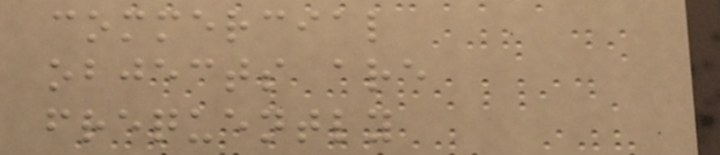commercial
objects are
frequently
